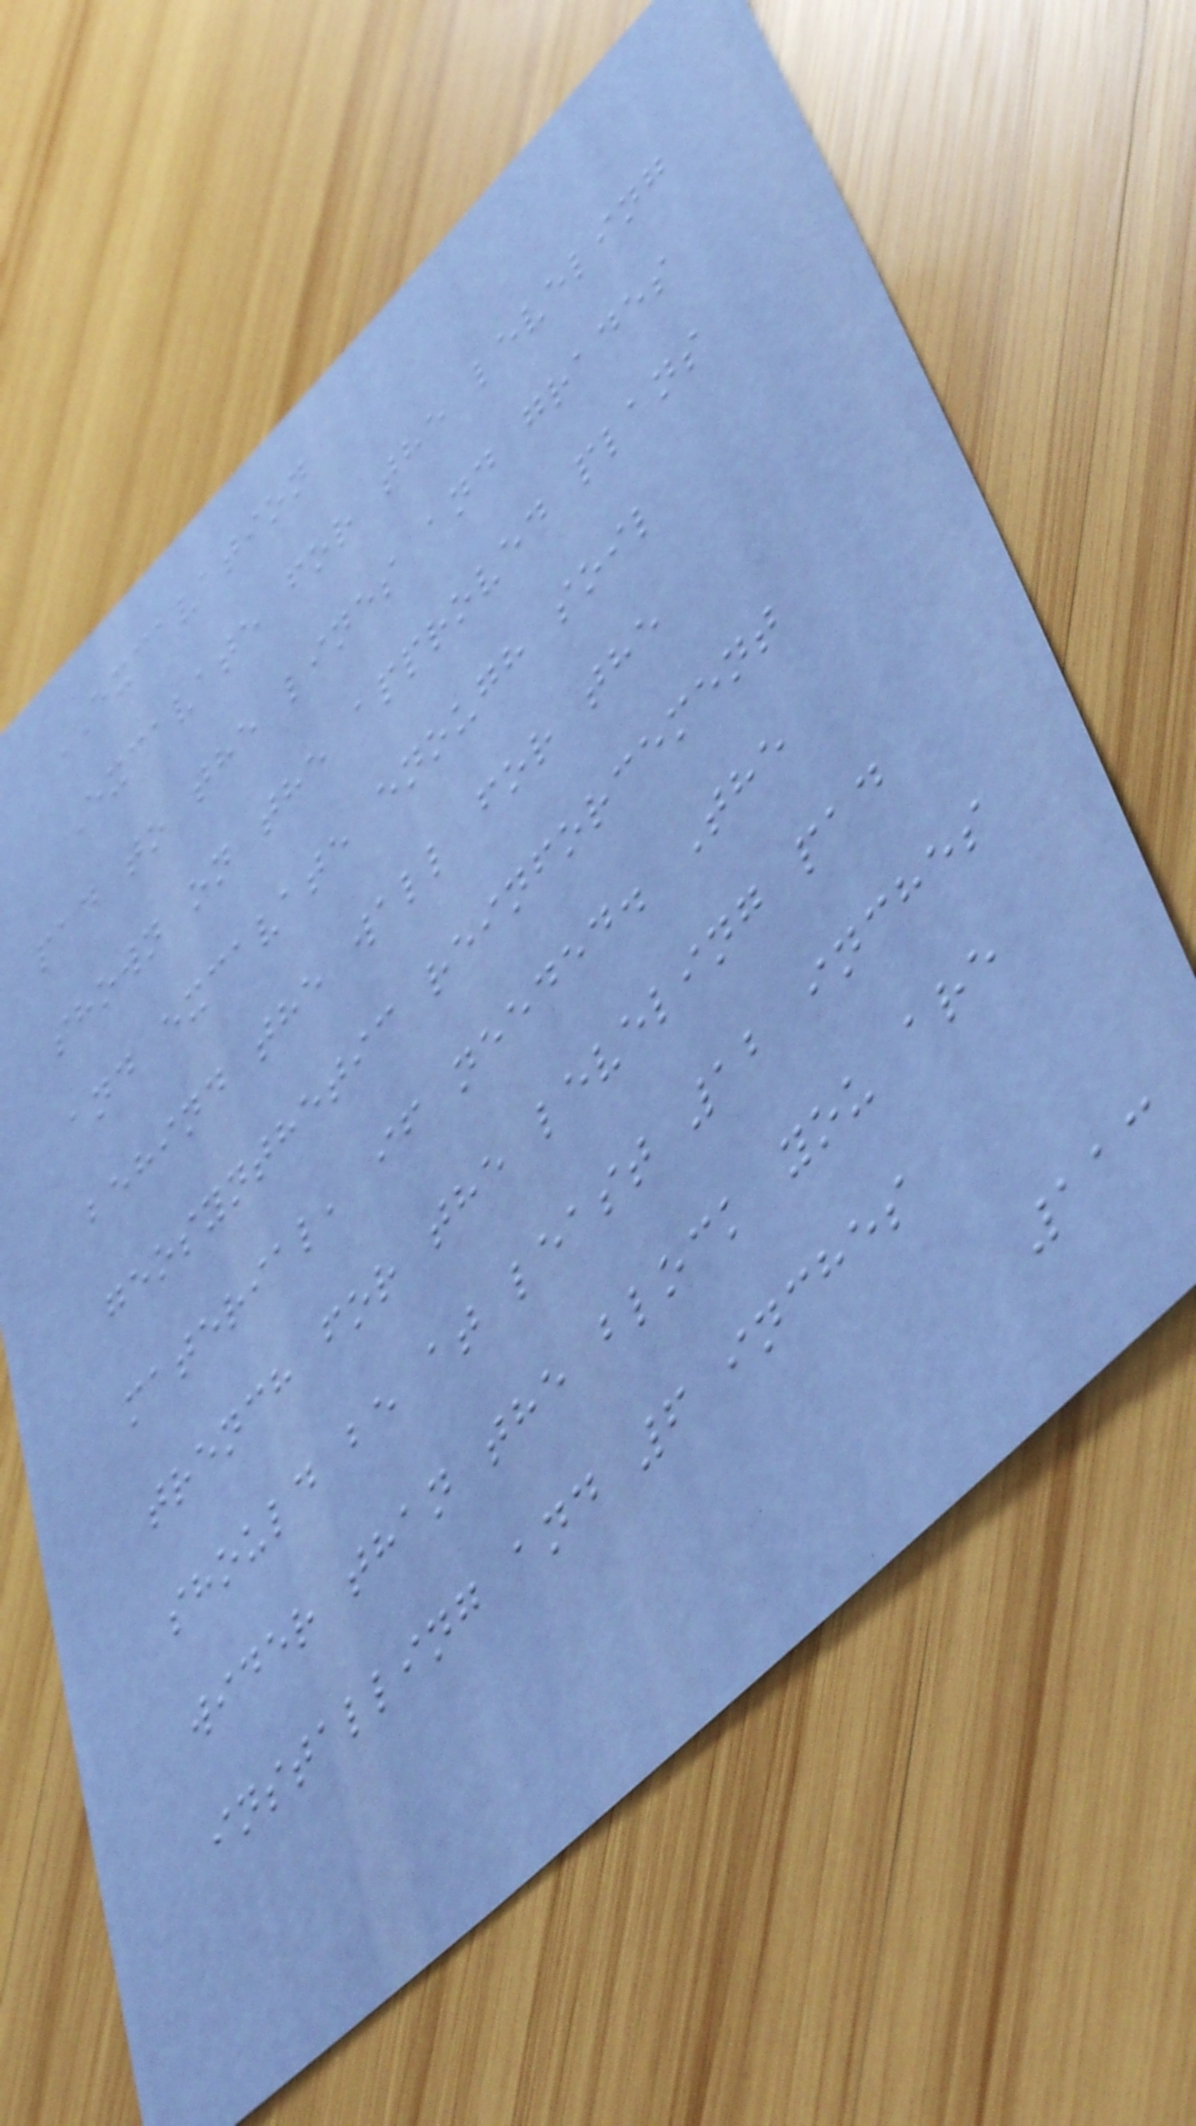EXCAVATION
Excavate for the leveling
pad to the lines and grades
shown on the approved plans
and excavate enough soil
behind the wall for the
geosynthetic reinforcement
material, if needed. The
trench for the leveling pad
should be at least 12 inches
wider than the block you are
installing and 6 inches
113
